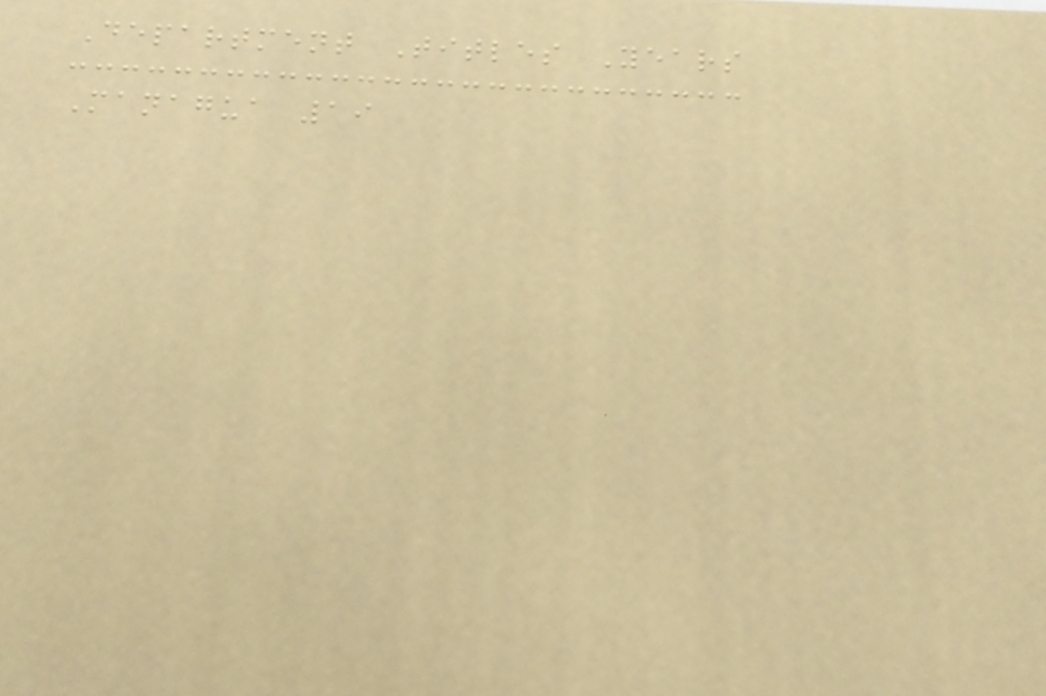Department Titles Years
Managua 19
